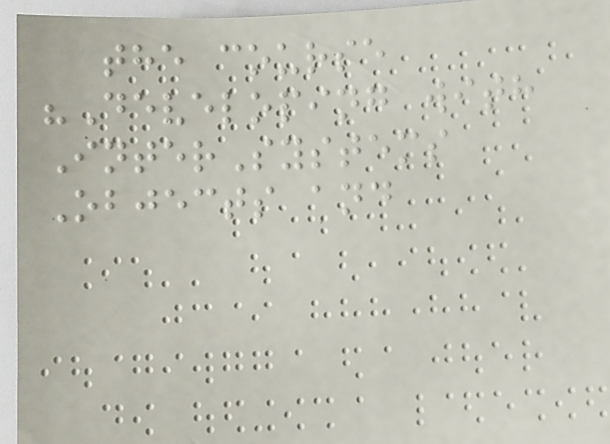the course
"Developing with
InterSystems
Objects and
